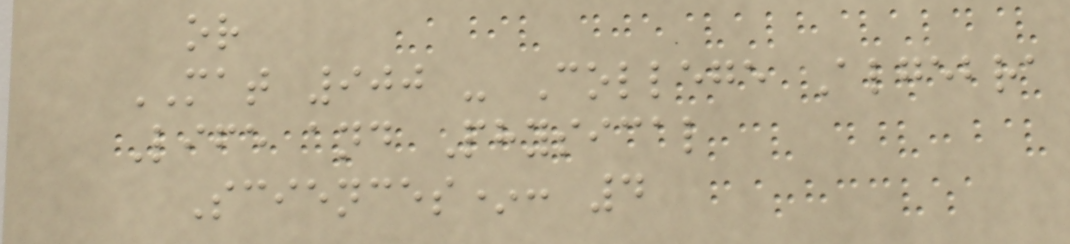or
MAT 900 - College Algebra
Life and Physical
Sciences*: 4
